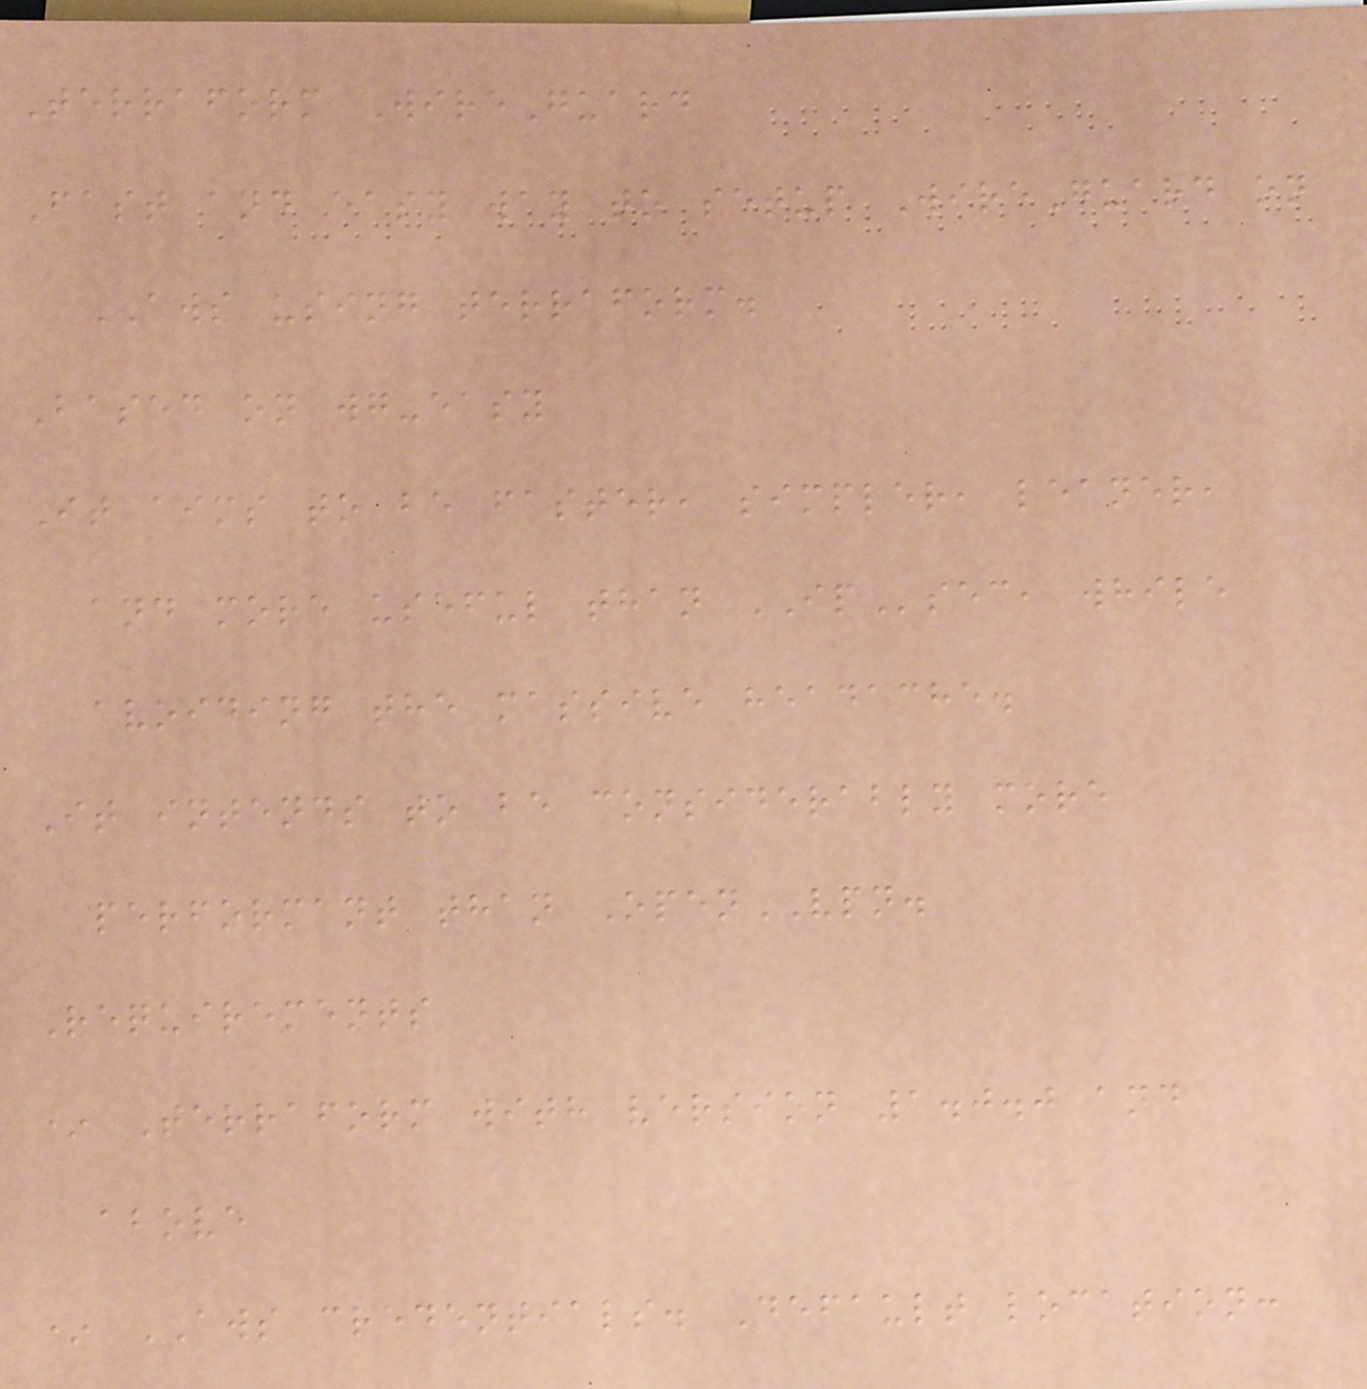Terraform WireGuard
Fast and easy way to setup WireGuard on
AWS using terraform.
Based on wg-easy
It aims to be faster, simpler, leaner,
and more useful than IPsec, while
avoiding the massive headache.
It intends to be considerably more
performant than OpenVPN.
Requirements
* Terraform with version 1.0.0 and
above
* AWS credentials. Default location:
